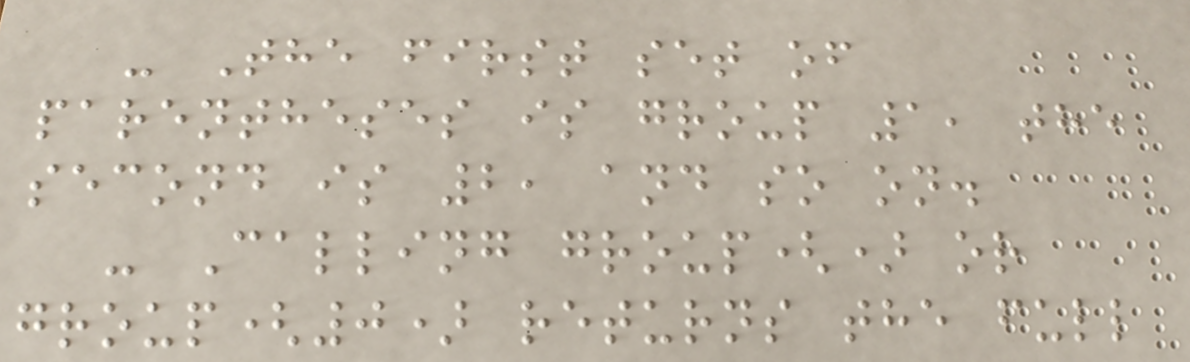- The first set of
parentheses is group 1, the
second is 2, and so on.
- Calling group() or
group(0) returns the full
